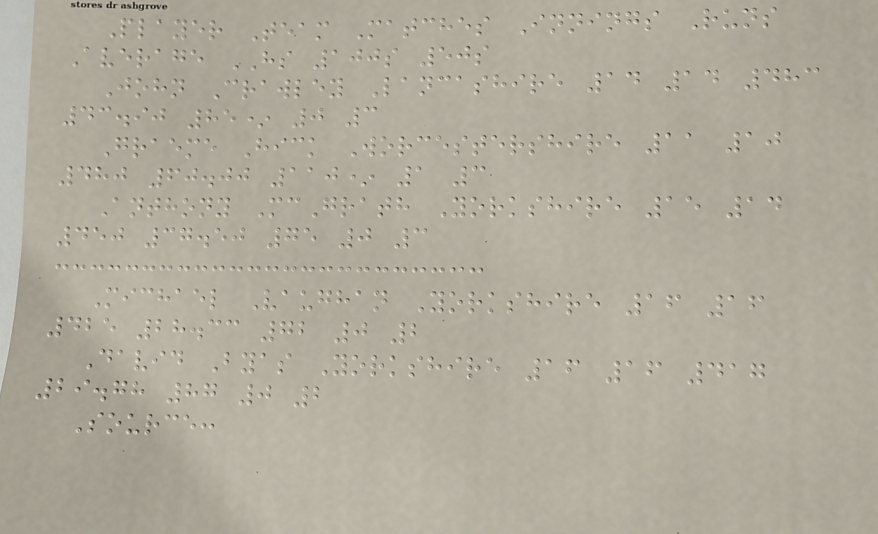Player Team Matches Innings Runs
Average HS 100s 50s
John Crawley Lancashire 14 14 483
43.90 85* 0 3
Graeme Hick Worcestershire 11 10
480 60.00 110* 1 3
Anthony McGrath Yorkshire 15 14
450 37.50 75 0 3
Michael Vaughan Yorkshire 16 16
425 28.33 72 0 2
David Byas Yorkshire 16 16 417
29.78 87 0 2
Source:
